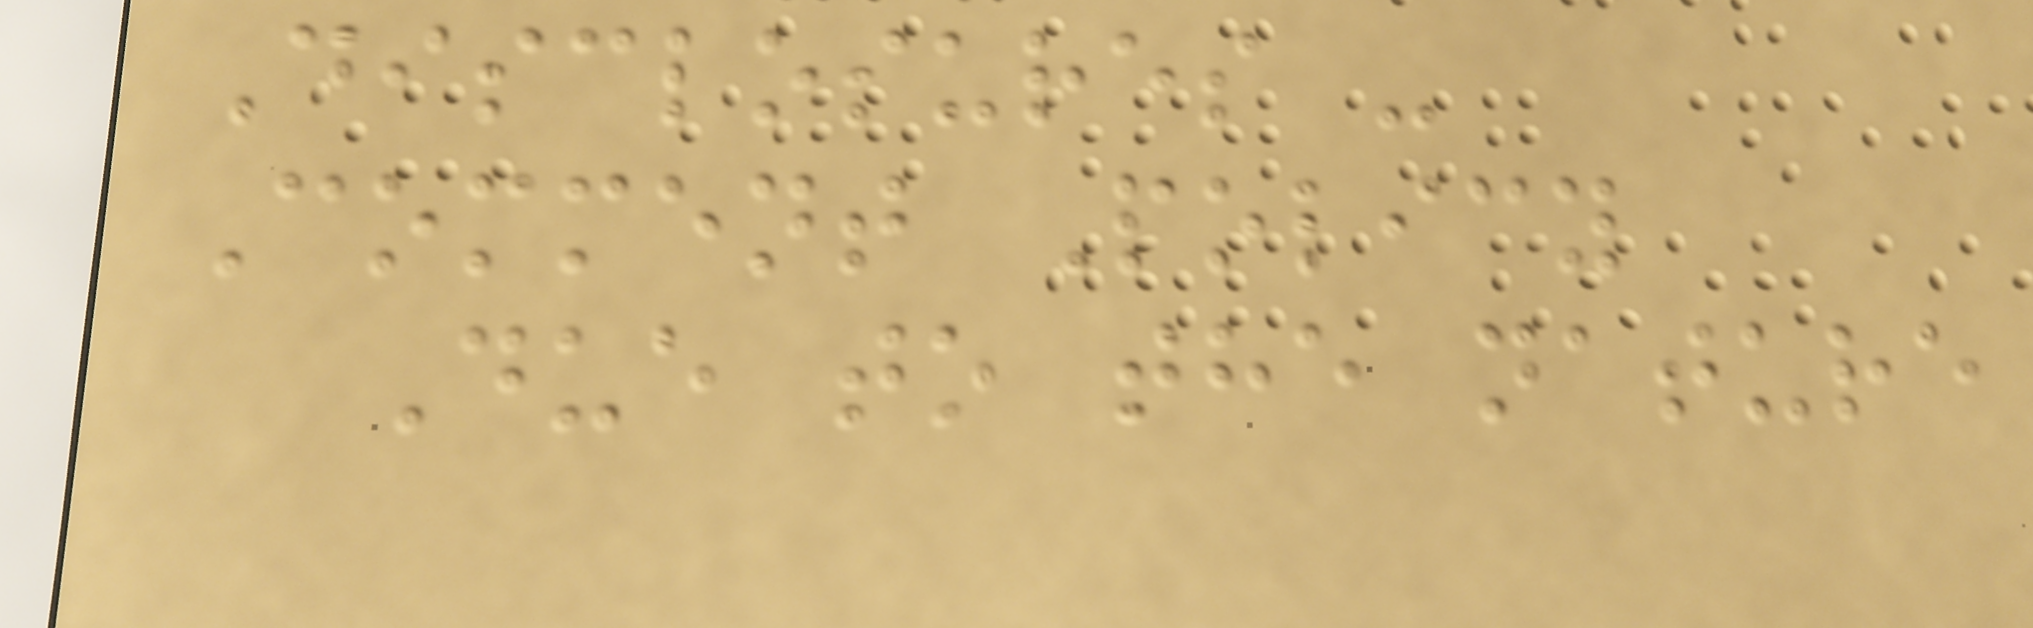Disclosures -
Comment Policy
Due to the nature
